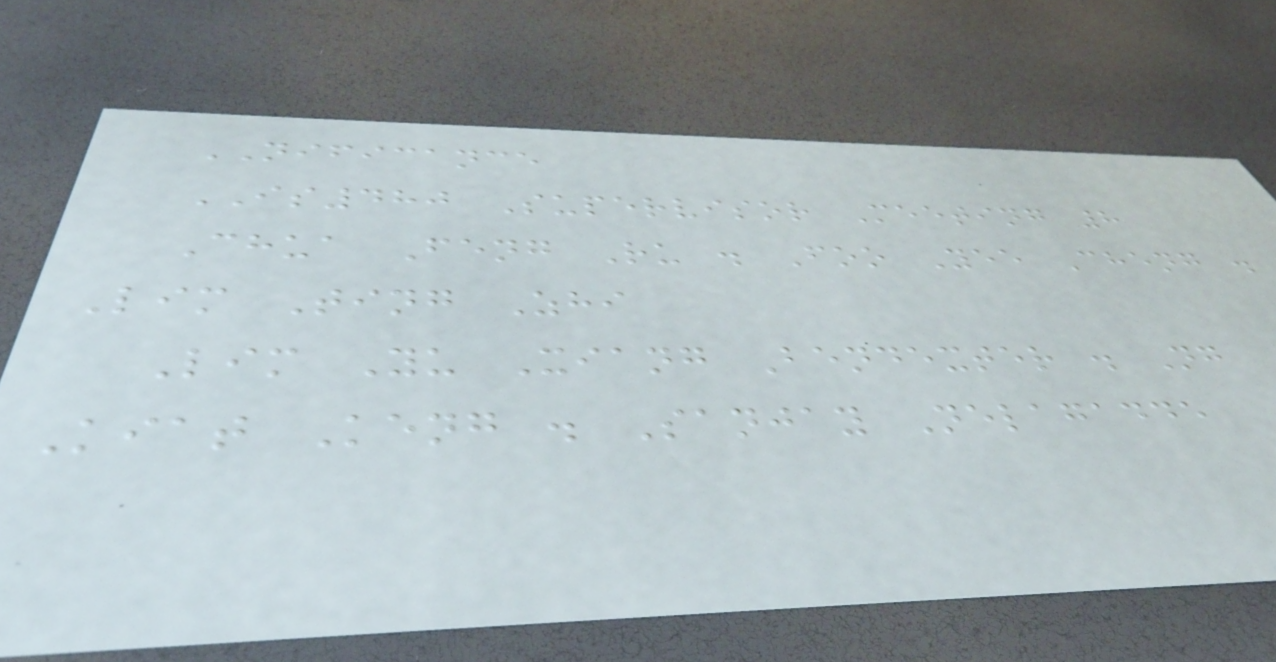NIFICANCE
IS480 Supervisor Meeting 8
Chua Feng Ru . Foo Yee Cheng .
Lim Ting Zhi
Lim Yu Xiang Bendexter . Ng
Kiat Keng . Sanjay Nelagadde
